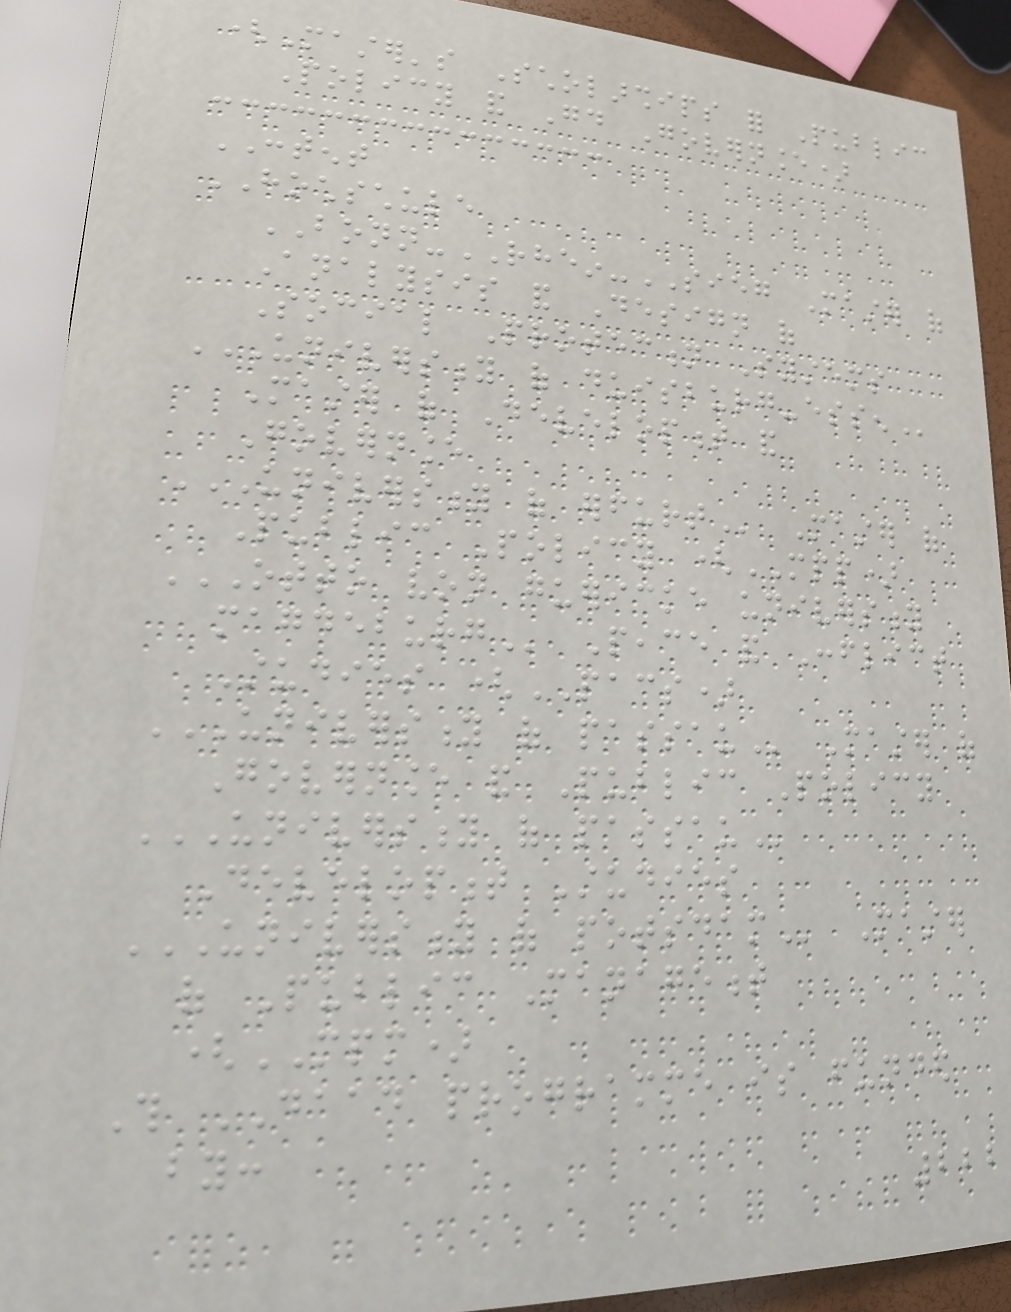(Master's Scholarships for Public
Policy and Good Governance)
CONTENT
HOCHSCHULE
BONN-RHEIN-SIEG Master of
Analysis and Design of
Social Protection Systems
UNIVERSITY OF DUISBURG-ESSEN
Master of Development and
Governance
UNIVERSITY OF ERFURT Master of
Public Policy (MPP)
OTTO VON GUERICKE UNIVERSITY
MAGDEBURG Peace and Conflict
Studies (PACS)
UNIVERSITY OF PASSAU Master of
Governance and Public Policy
UNIVERSITY OF PASSAU
Development Studies
UNIVERSITY OF POTSDAM Master
of Public Management
(MPM)
This DAAD programme is funded
by:
222
